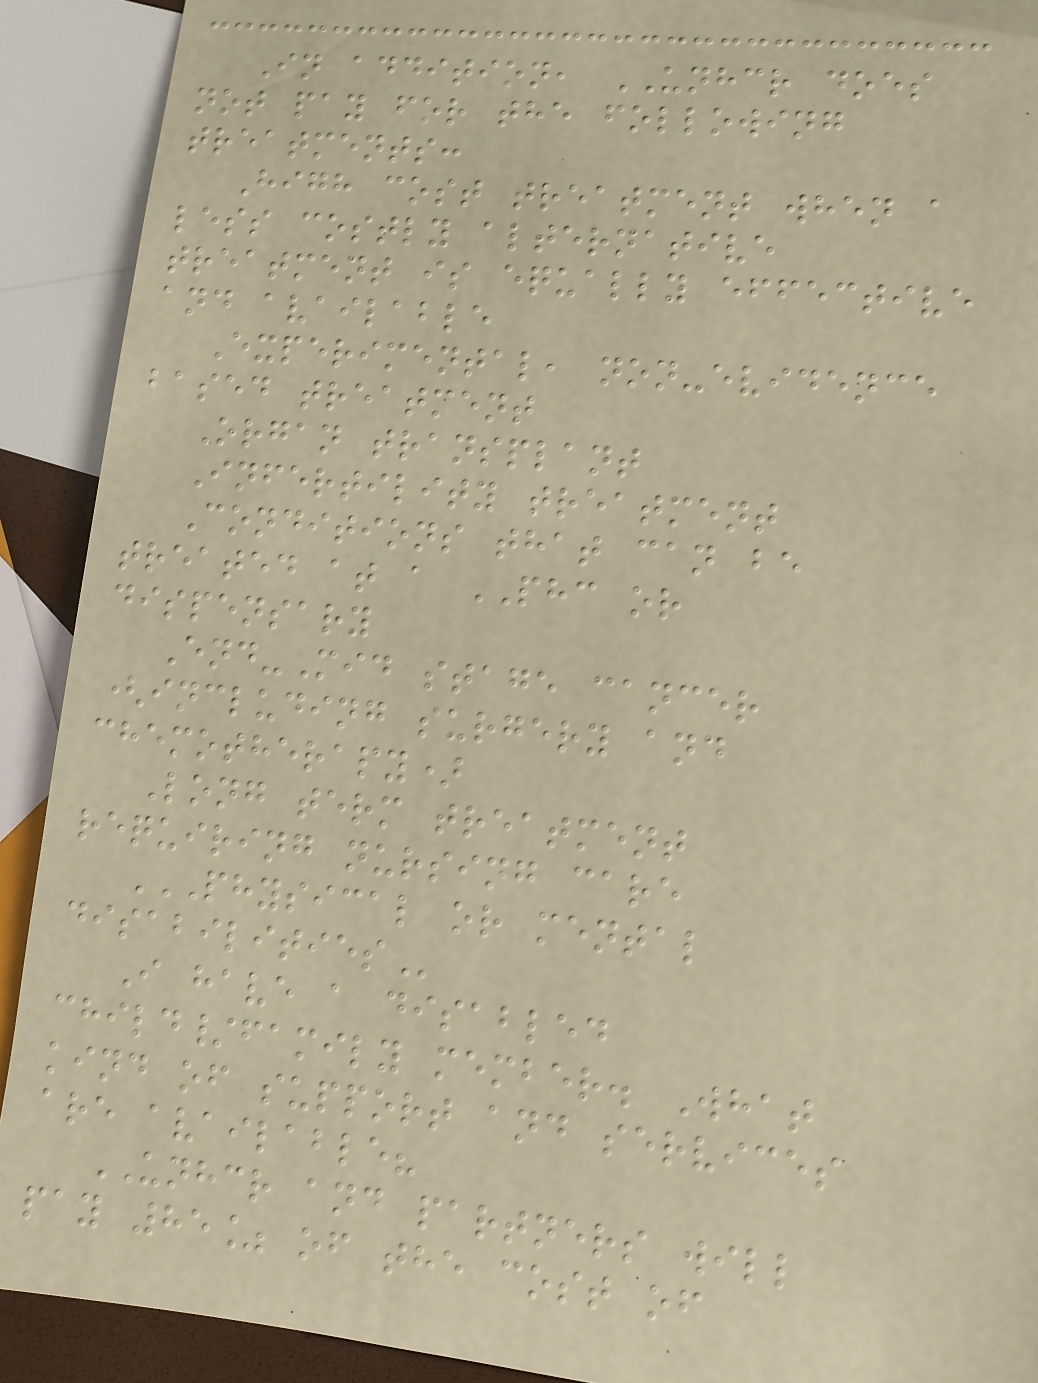In addition, UNHCR does
not pay for the following
treatments:
High cost treatment when a
less costly alternative
treatment is equally effective
and available
Experimental, non-evidence
based treatment
Organ transplant
Infertility treatment
Conditions that can be
treated at a PHC or
dispensary
End-Mid stage cancer
(including surgery and
chemotherapy)
Long term treatment
requiring nursing care
PHYSICAL OR MENTAL
DISABILITIES
I have a disabled
child/family member. What
kind of support and services
are available?
UNHCR and partners will
pay 85% of the cost of
